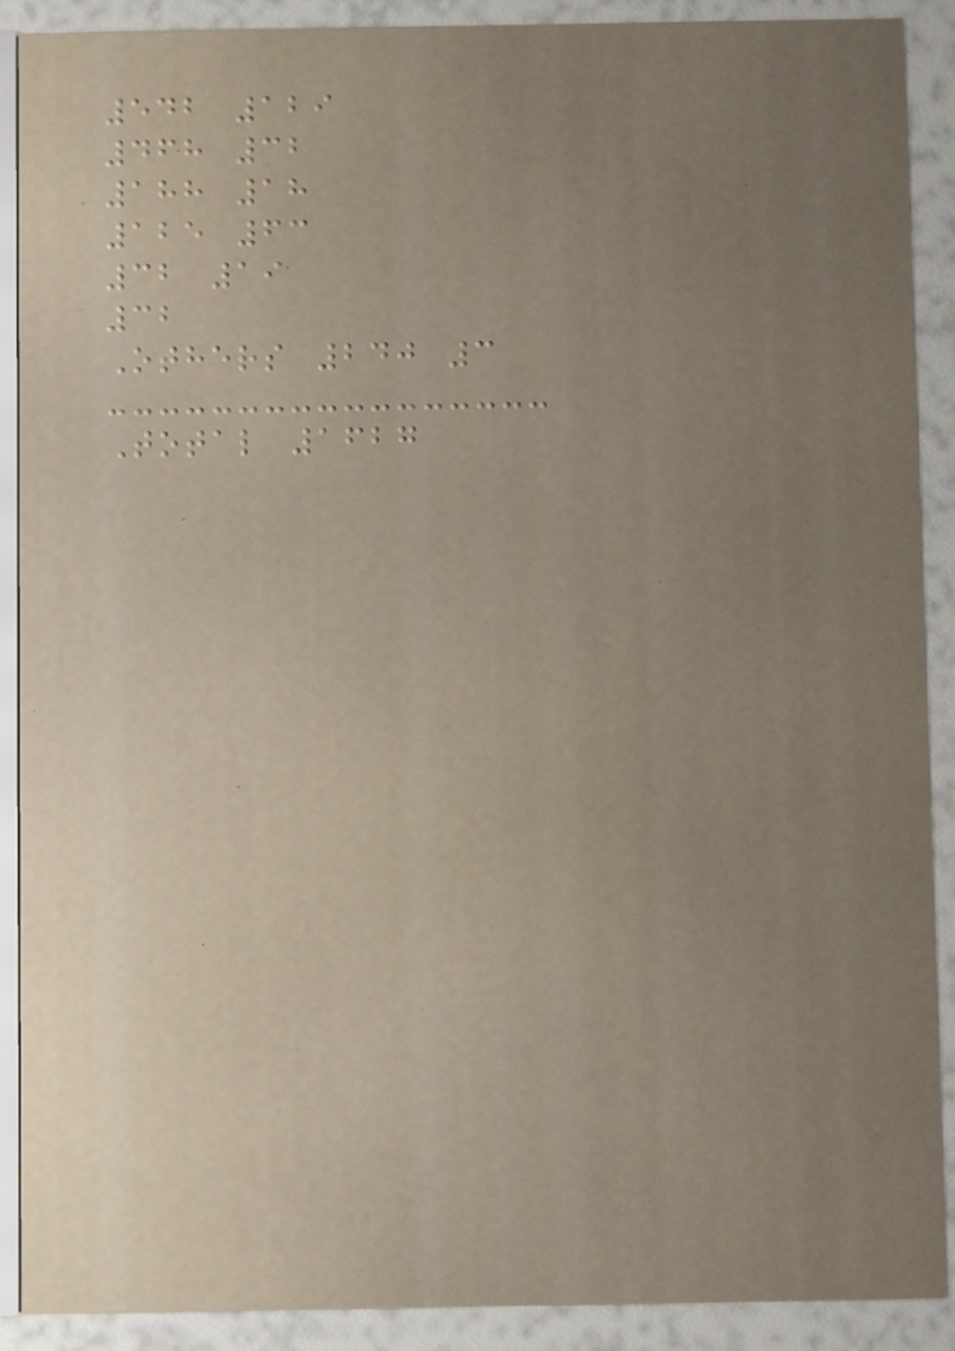542 129
468 32
188 18
125 63
32 19
32
Others 240 3
Total 1627
